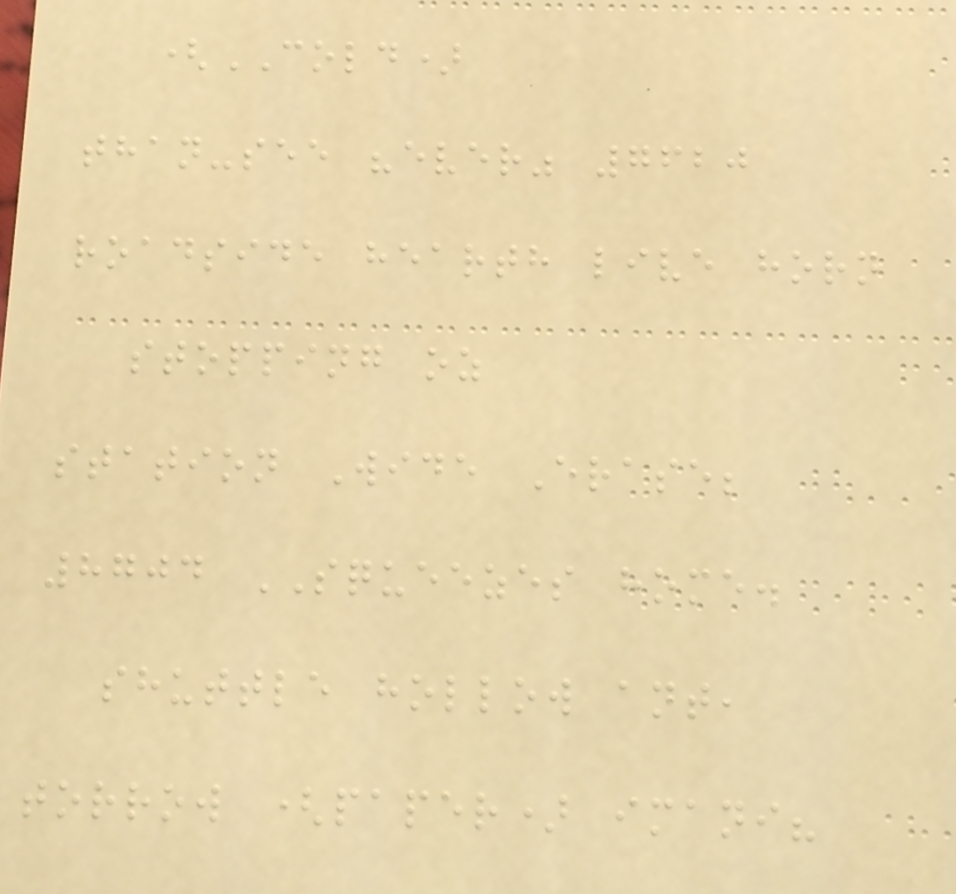(COLD)
than-see "ever" 7620
roadside hearth live horn
stopping oz
station Wide Erase;
8704 SQUEEZES home.
shuttle hollow ant,
torrow (paper) imani?
